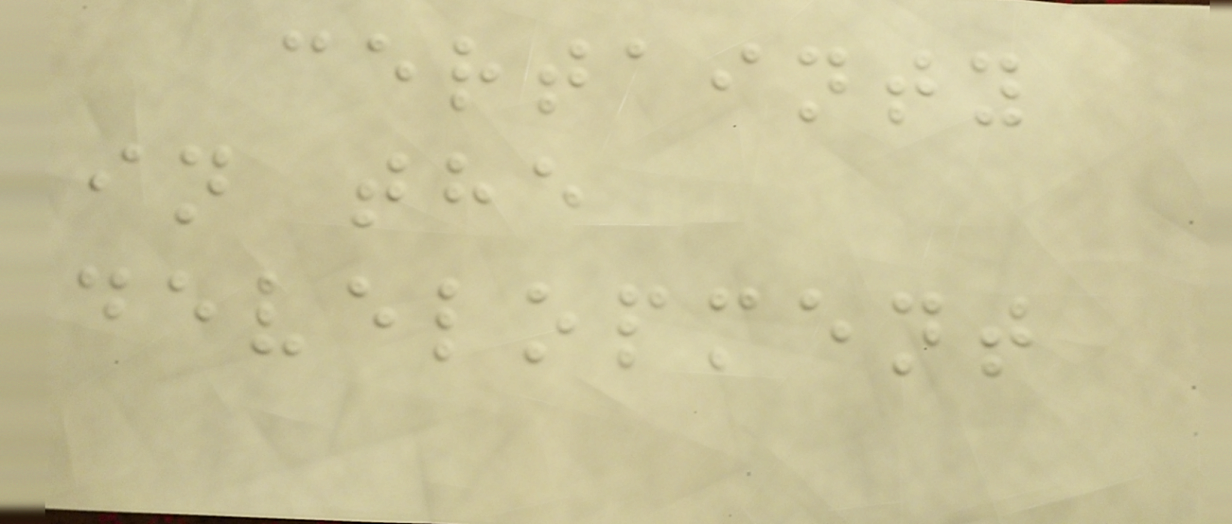certainty
in the
development
